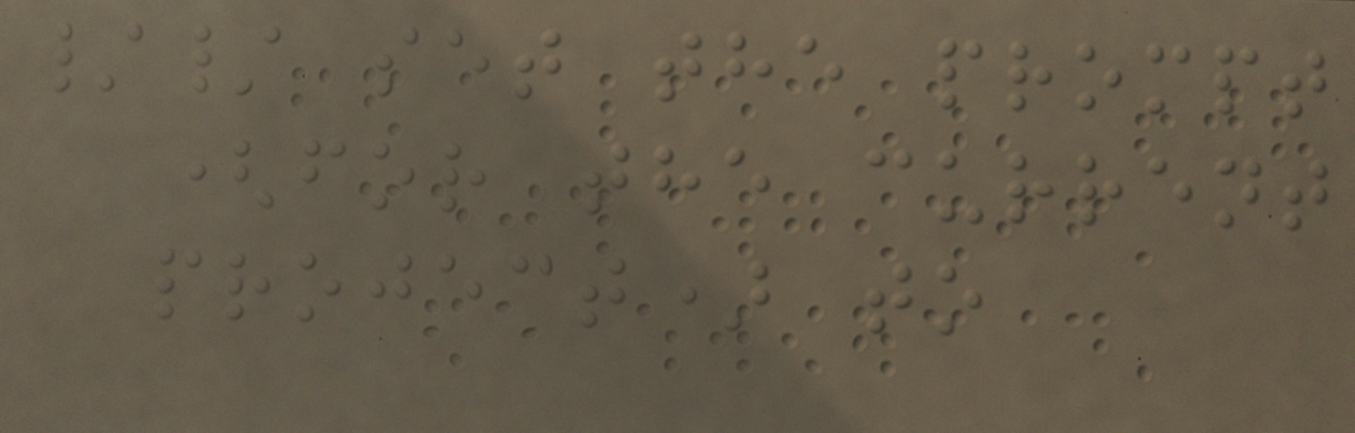// set the prompt
(for the current
project) to
